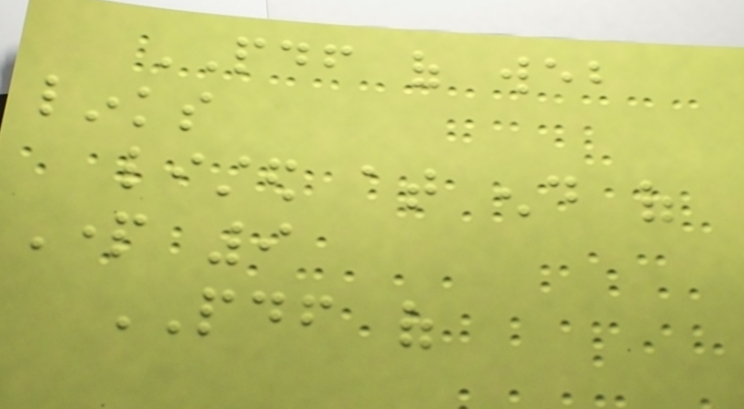PDF of web
links
listed at end of
Part 9
PDF of
